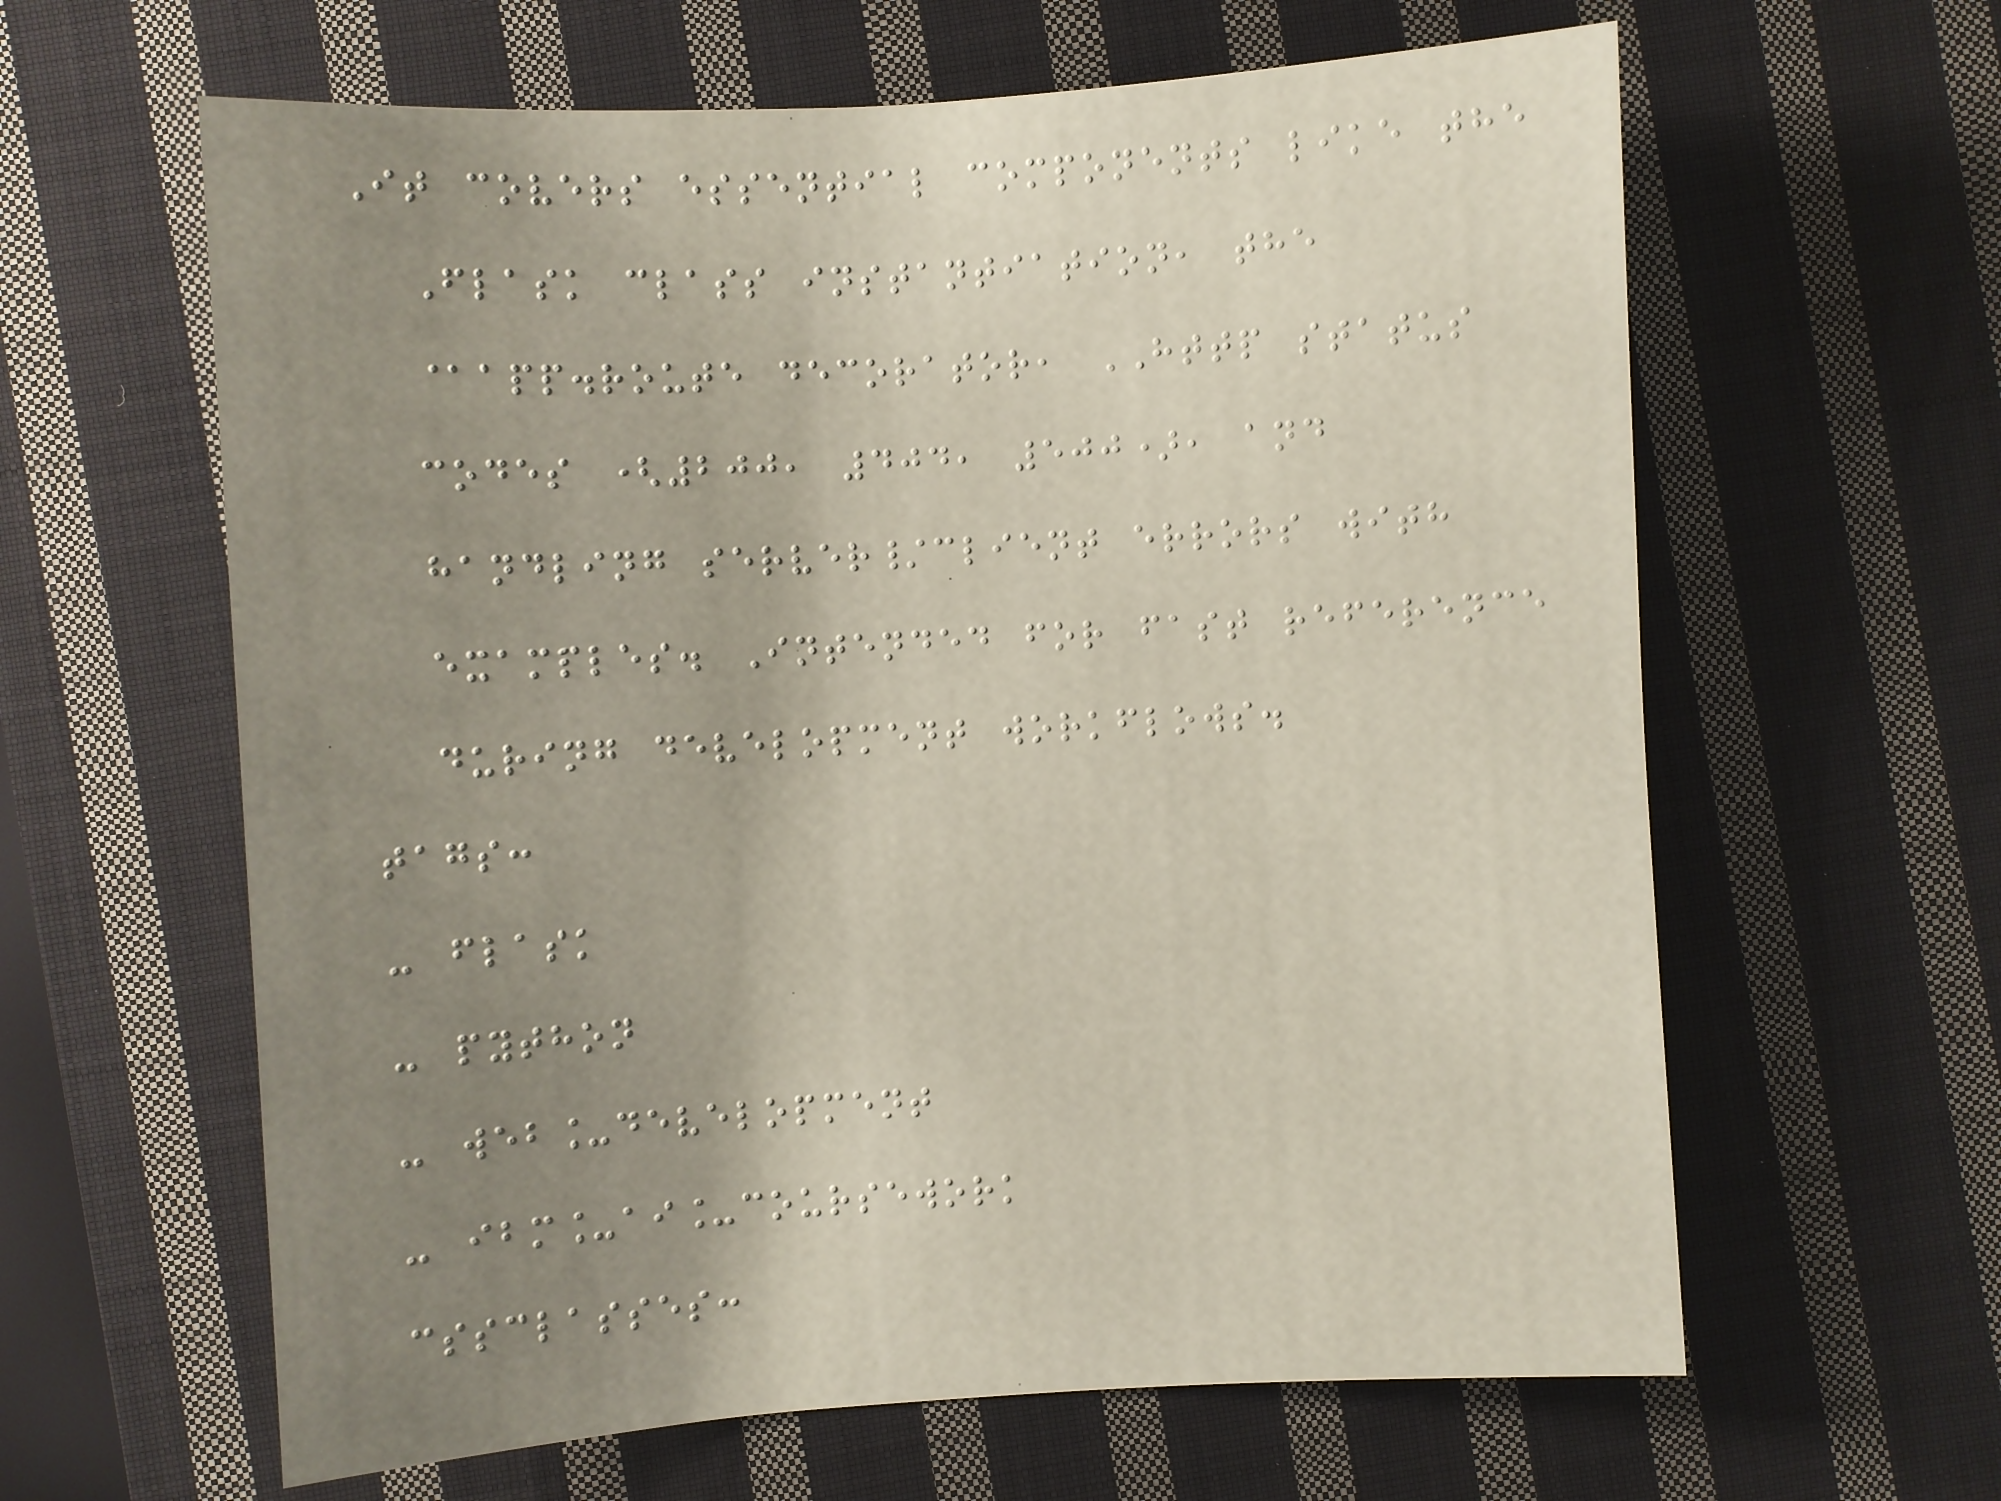It covers essential components like the
Flask class instantiation, the
@app.route decorator, HTTP status
codes (200, 404, 500), and
handling server/client errors with
examples. Intended for fast reference
during development workflows.
tags:
- flask
- python
- web_development
- ibm_ai_coursework
cssclasses:
